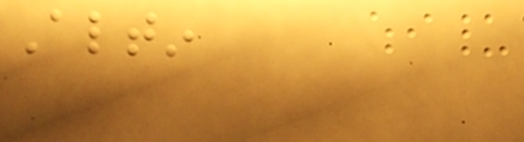Altin
